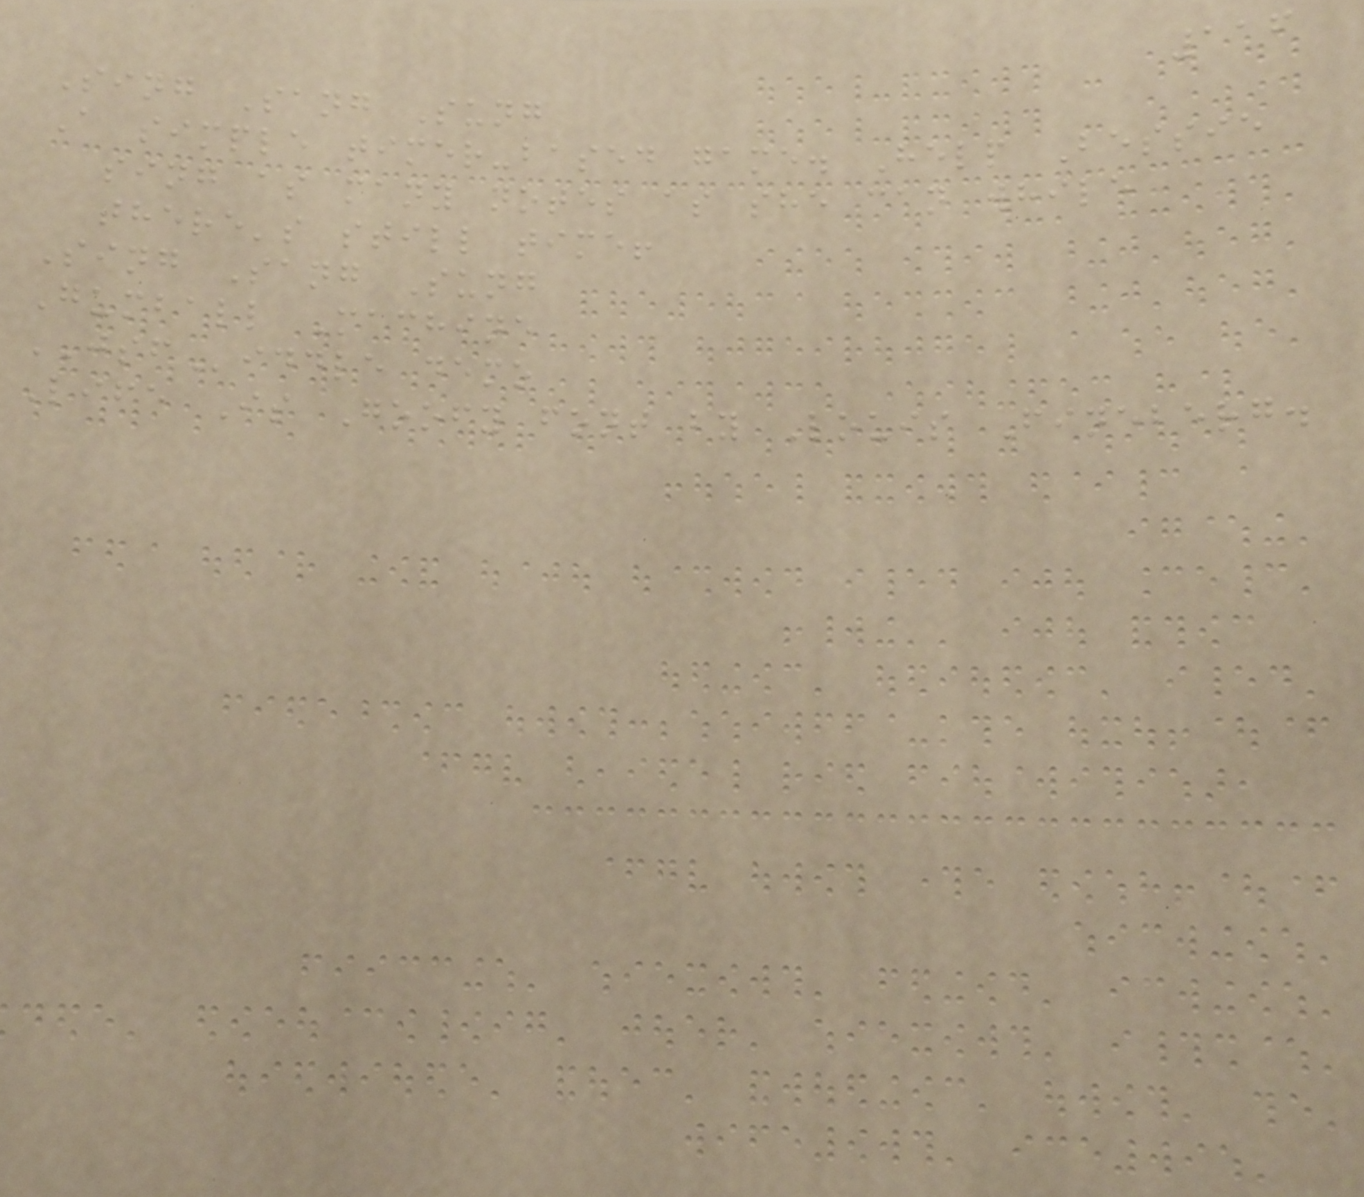116
Sing Sang Sung
A simple timer-based game. Help Bessie
sing as many notes as she can while
there's still time!
Sing Sang Sung
Gumball Machine
JSFiddle demo
Life Is Goofy font by Louis Fineberg.
